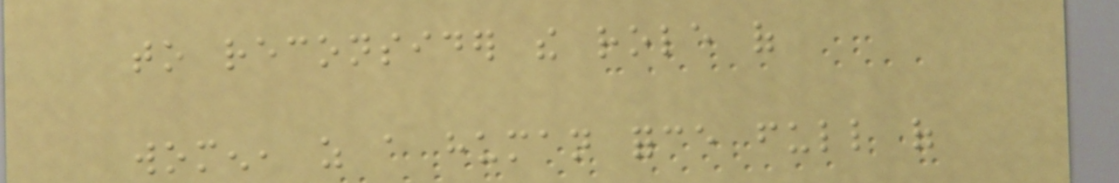to reconsider the role of
women, as a human force full of
